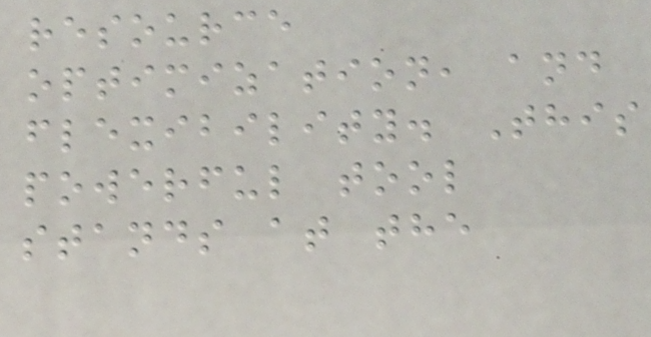resource
optimization, and
flexibility. This
powerful tool
stands at the
